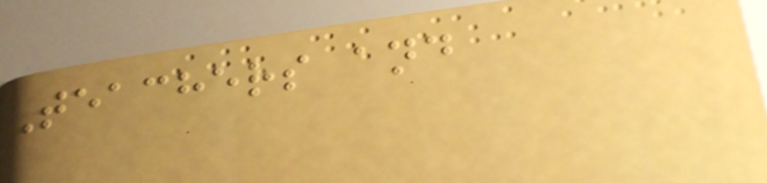Teachers and
